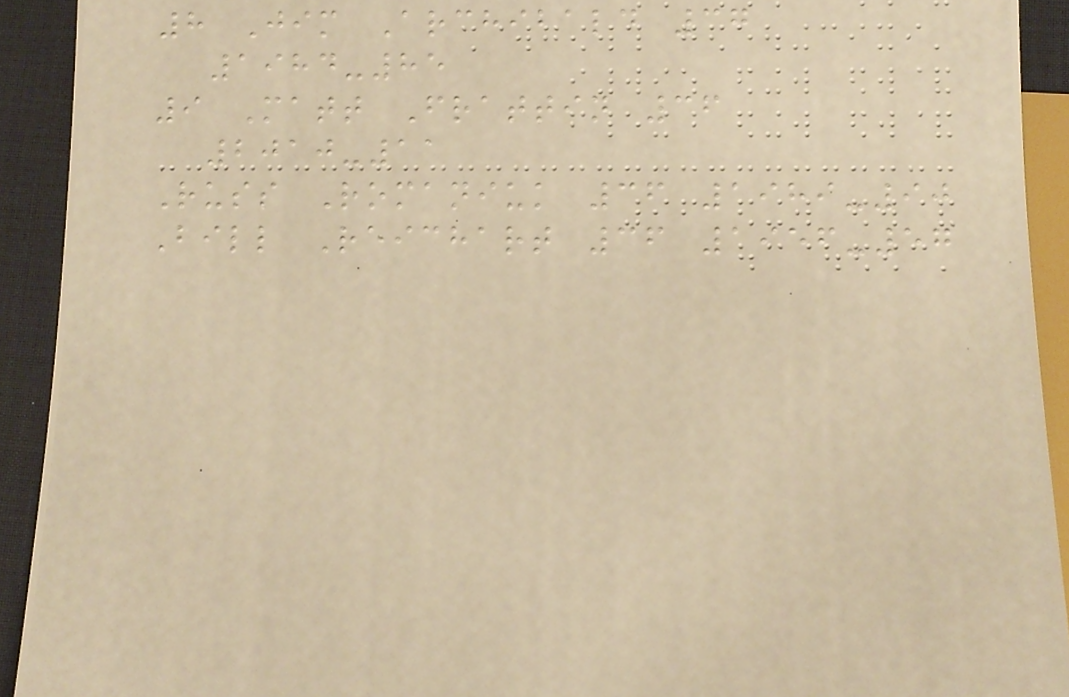8 Jim Archibald 37
1984-85
9 Matt Frattin 36
2010-11
Russ Romaniuk 36 1989-90
Bill Reichart 36 1956-57
